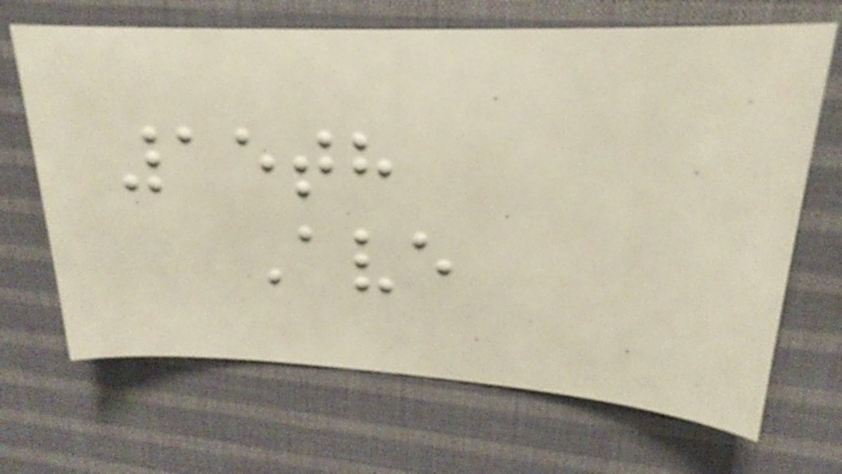15th
Ave
